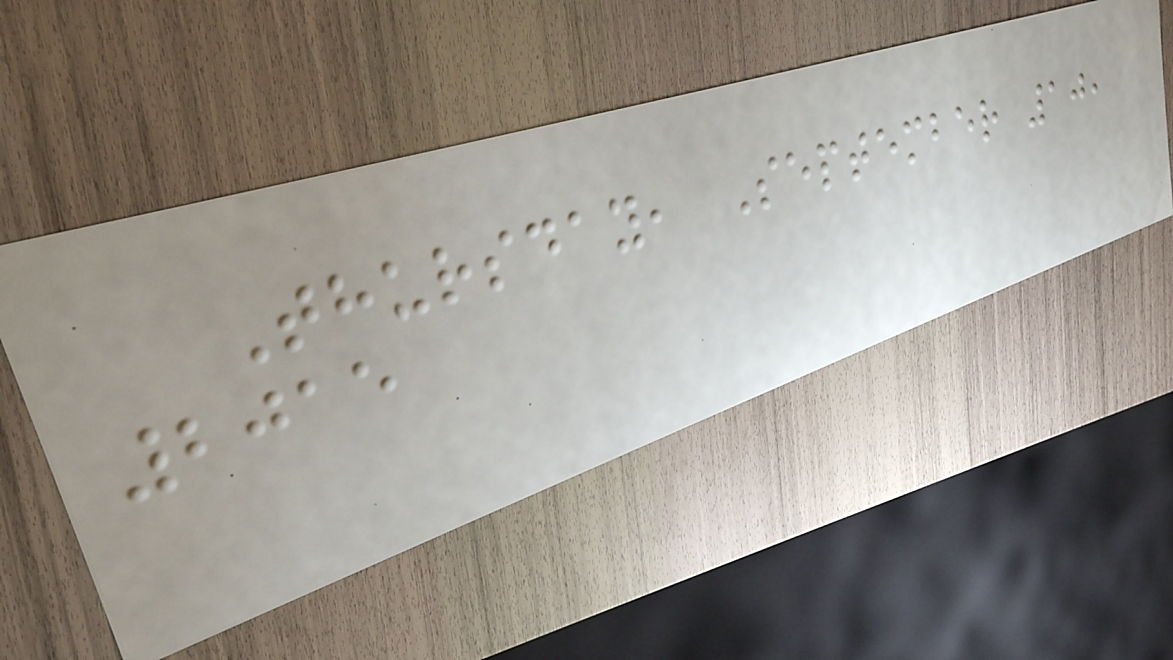Thursday, September 10,
2015
